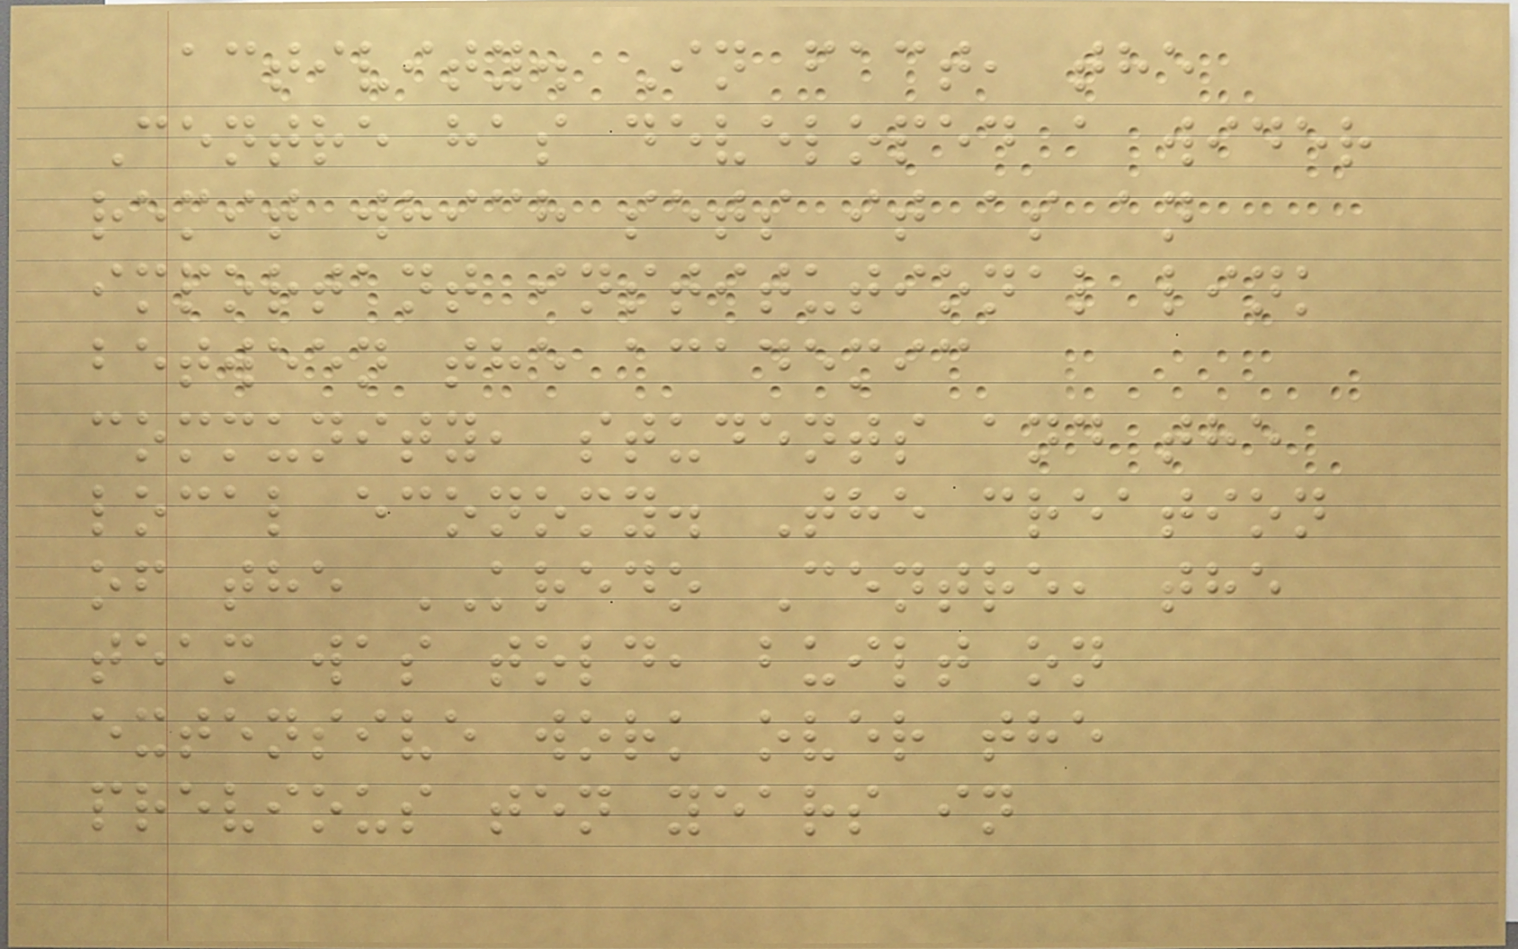activity. In fact, the
Centre has developed a wider
remit which sets it as an
important institutional link
between the academic
community, students and the
local economy. The creation
of the KREDO Centre, the
team was told, built on
extensive work over the
previous ten years in
